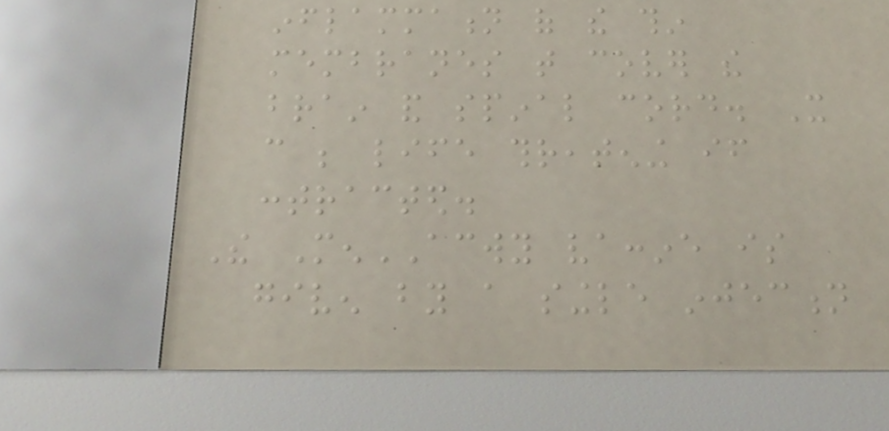inflammation of the thin
membranes that cover the
brain and spinal cord. It
can be life threatening if
contracted.
The MenACWY vaccine is
given by a single injection
